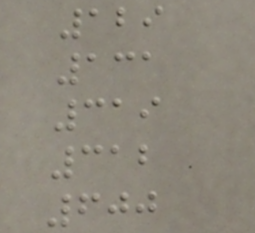129
131
319
312
600
